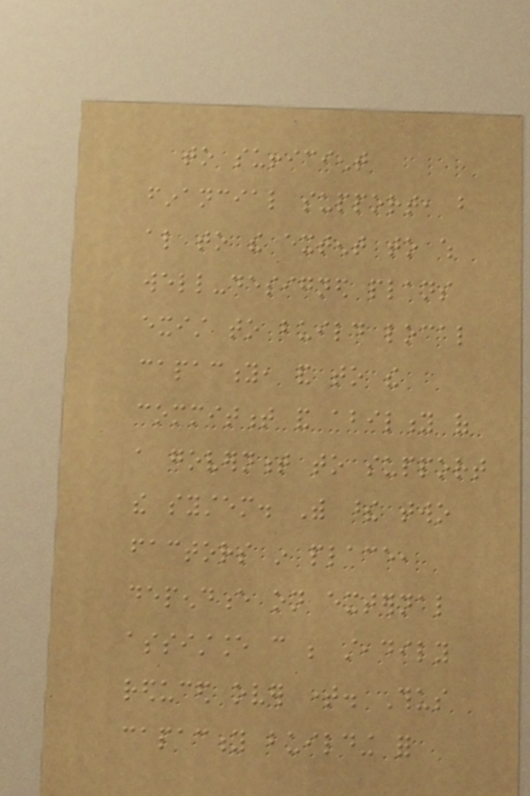to sufficient
financial support, but
also to the extent to which
well-designed plans
exist to build local
capacity, and to the
commitment and ability of
a government to support
the system. With these two
factors in place,
dependence on external
assistance can be steadily
reduced over time. Thus
capacity building for
